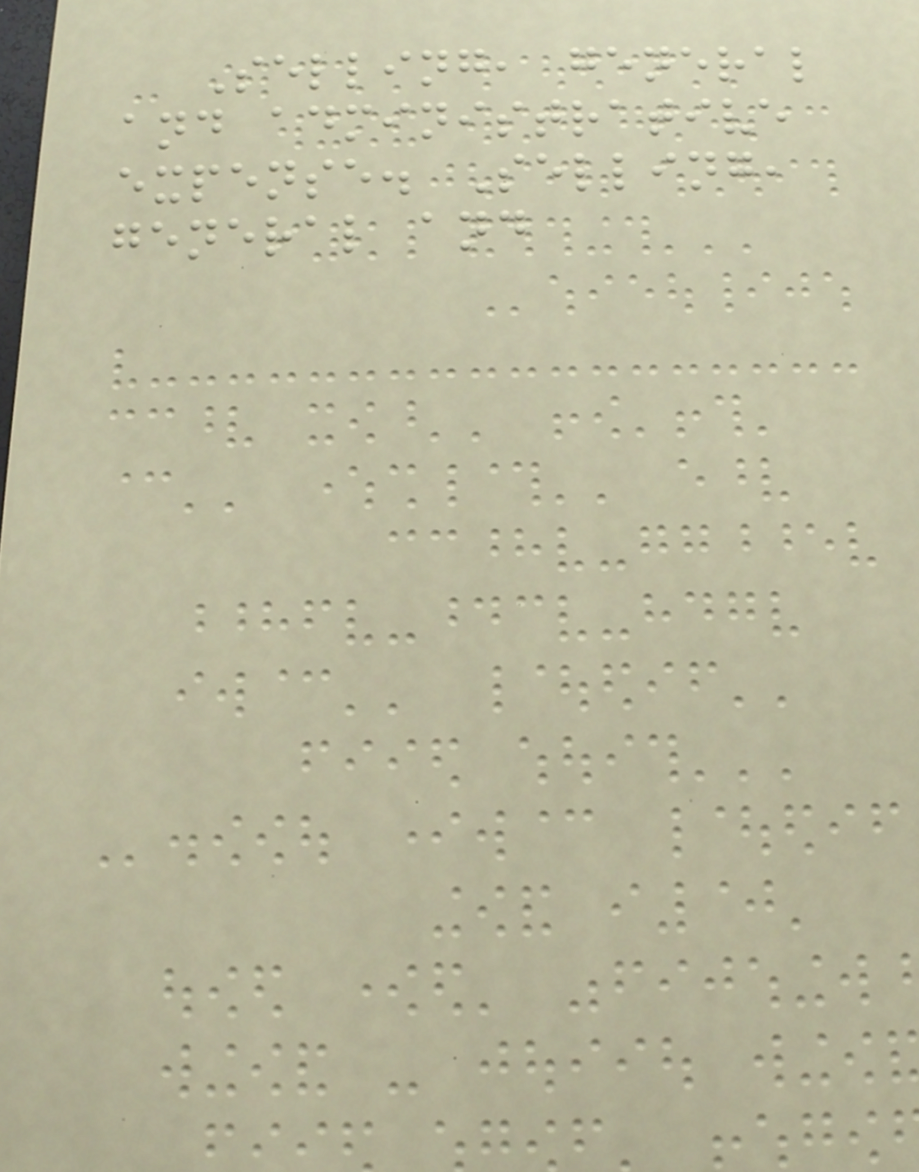Selling, general
and administrative
expense. Selling,
general and
